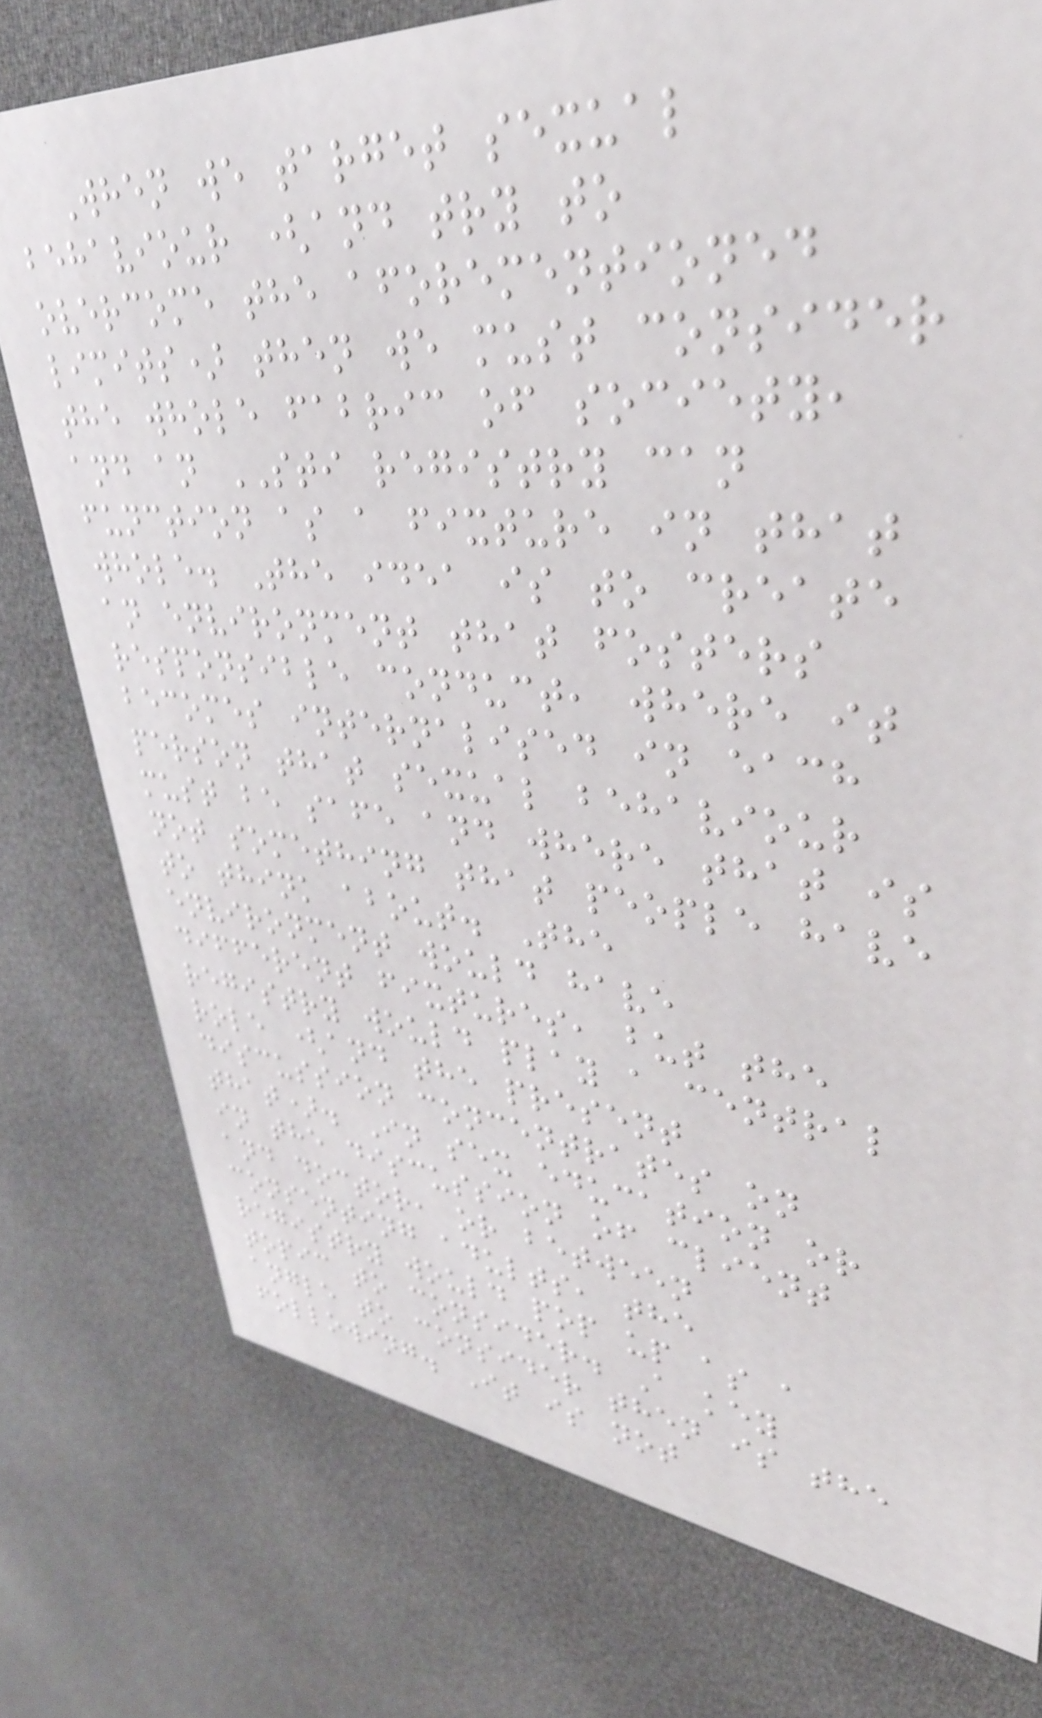When we target sexual
behaviour (and try to
overcome the aforementioned
limits) then we must consider
the whole fabric of society,
and an STI registry can
function as a fixture in that
whole. The idea is to create
an environment that fosters
responsible conduct, where it
becomes internalised in each
person that sexual behaviour
must be safe and where that is
not something that people have
to think about. The
environment would have
different fixtures, but the
registry would play a central
role (and the present
discussion concentrates on
that). In sex education or
in the discussion of client
and doctor, or between
consenting adults, the
registry would pop up as a
topic to consider. A key
angle to consider then is the
following. It is not
